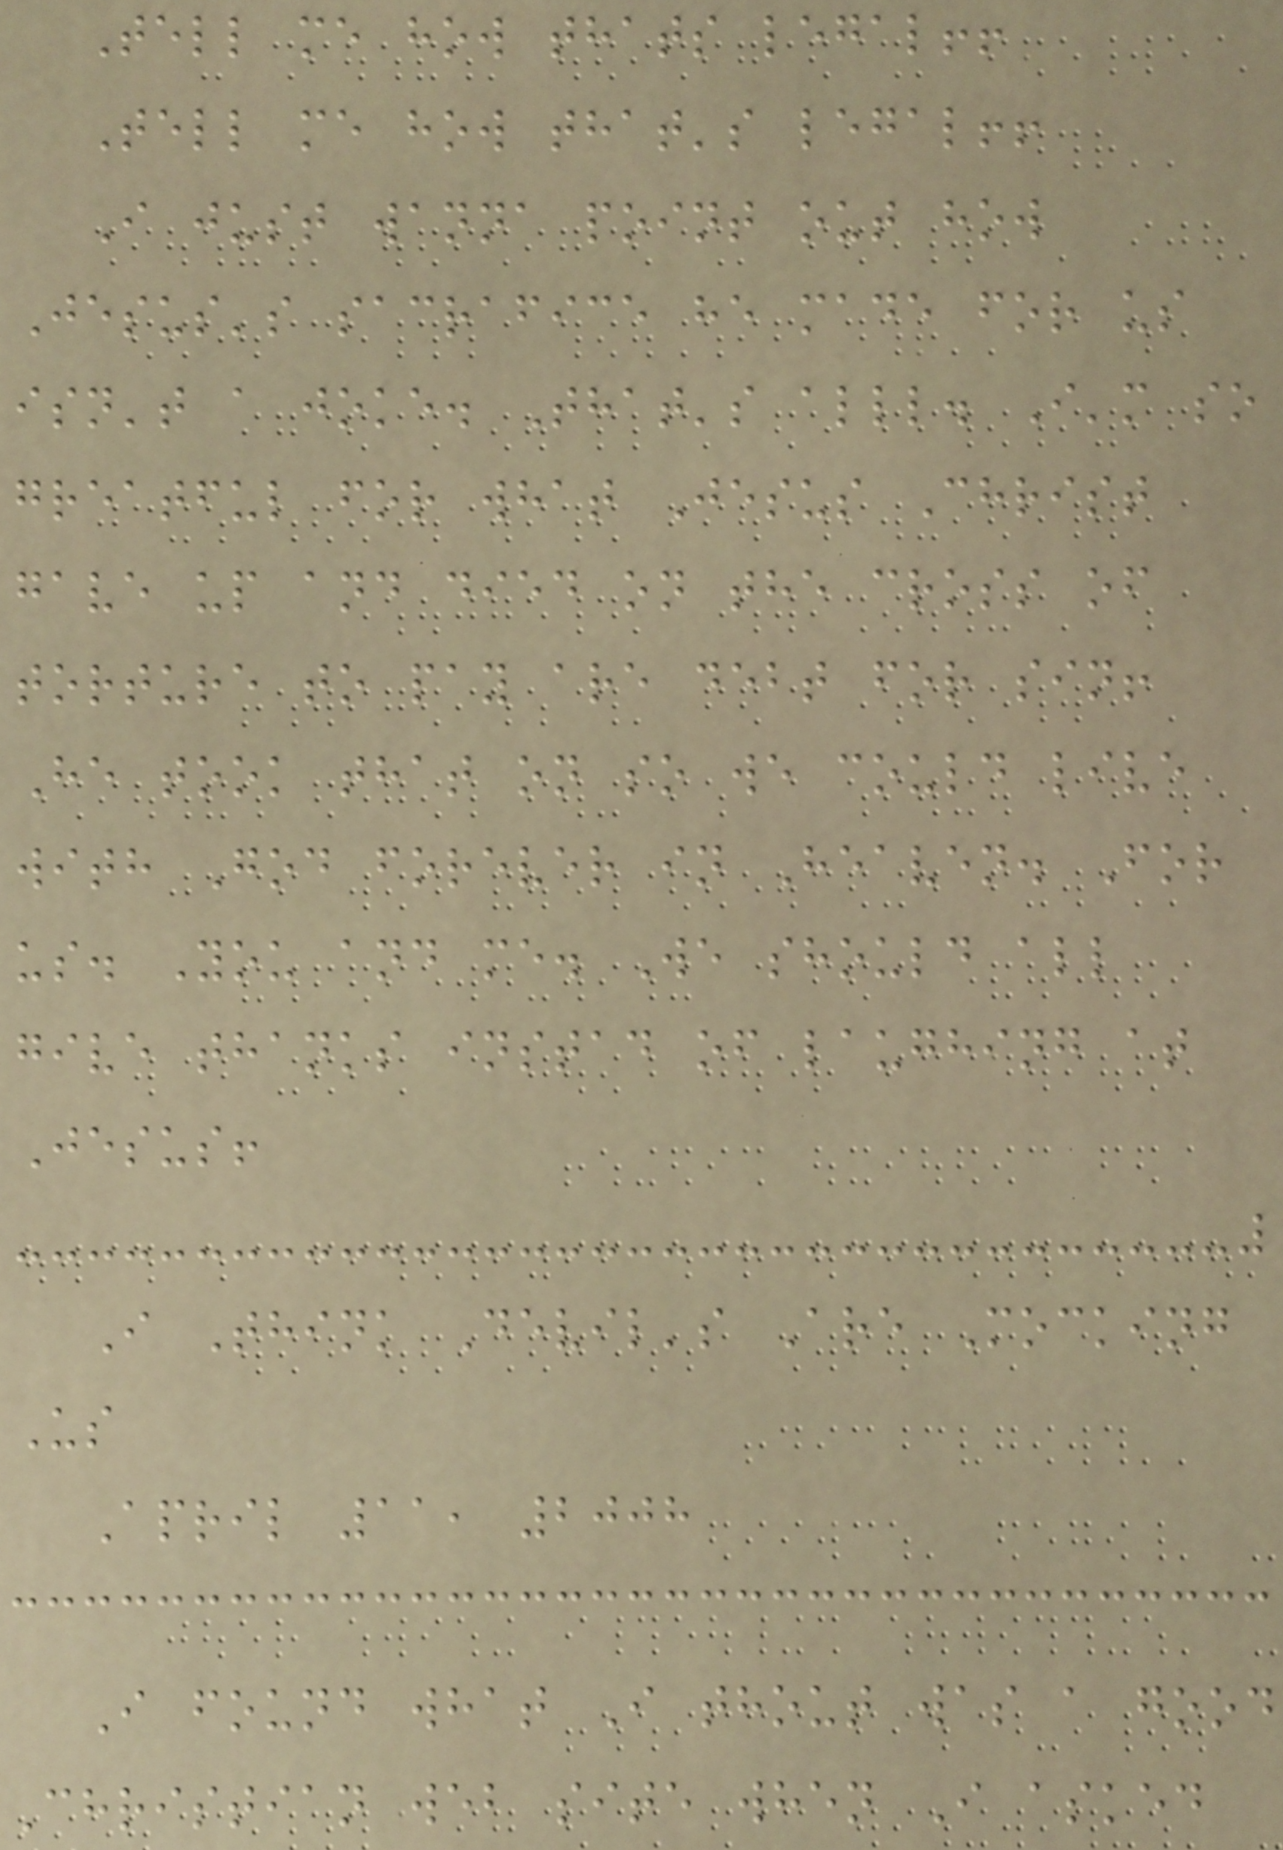Tell me how thats legal!!
Tell me how that's legal!!
I just wanna point out how
Jesus's sacrafice he made for us
isn't a joke. That's alll. I'm so
greatful for what Jesus Christ
gave up and died on the cross of
torture to pay are debt for sin!
He took that on so we could live
with God forever in Heaven. For
us. You and me. We should all
give thanks instad of laughing at
Jesus!
I Think Devil's Are Mocking
Us
April 11, 2008
I found what I thout was a good
Christian web site when I asked
